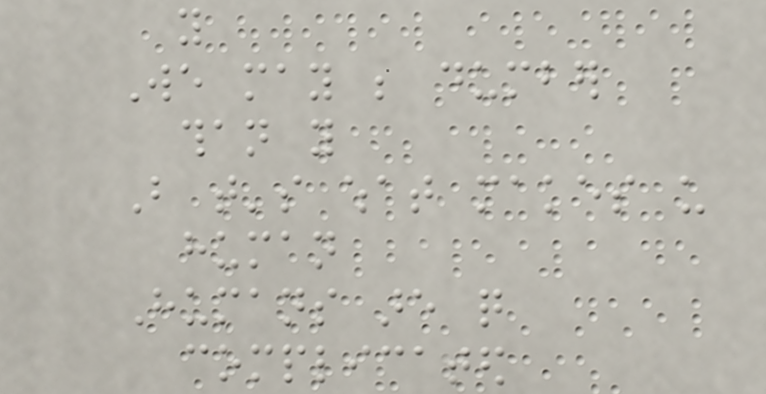you
We may be dumber
than you
But that's what makes us
human
Humans are quite
complicated
